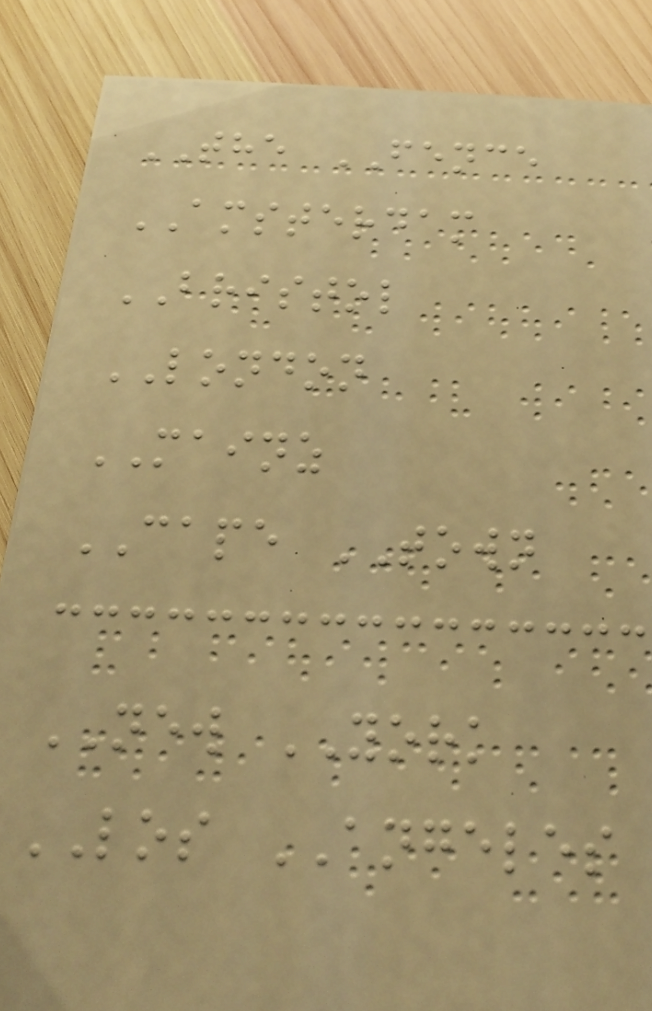THE FENCE
AMSTERDAM
BRISTOL
LONDON
MAINZ
CAPE TOWN
NEW YORK
LOS ANGELES
